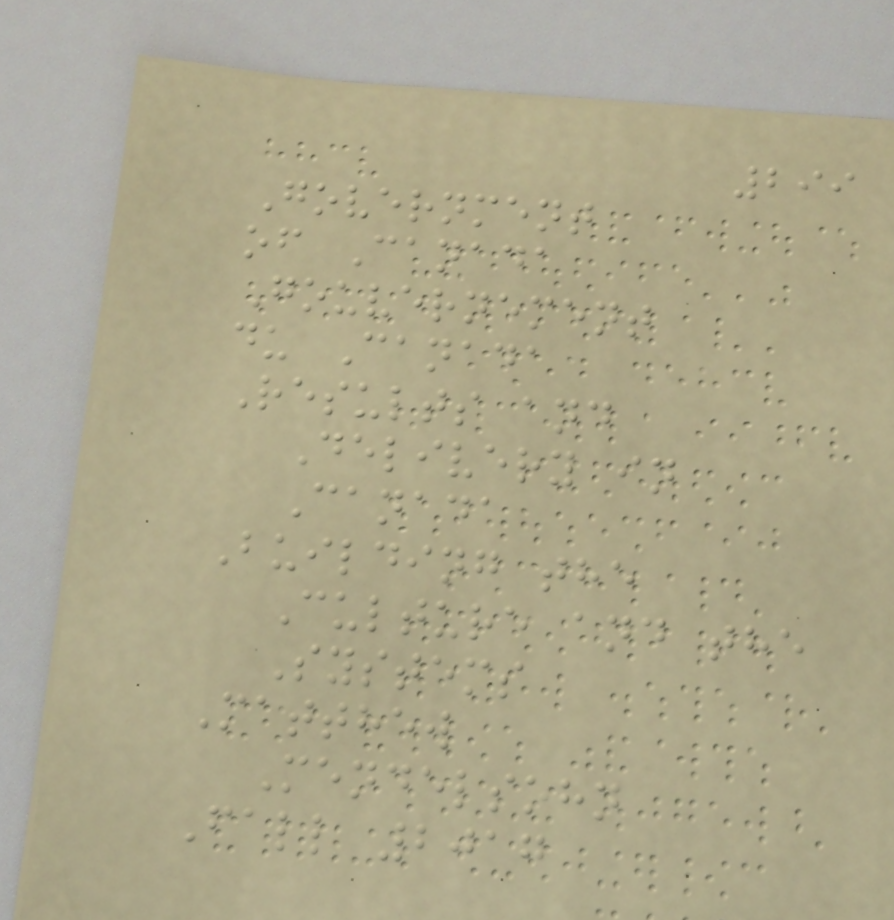299
Government
of Canada
Gouvernement
du Canada
Results and
Delivery in
Canada
Building the
Culture and the
Systems
Matthew
Mendelsohn
Fall 2017
